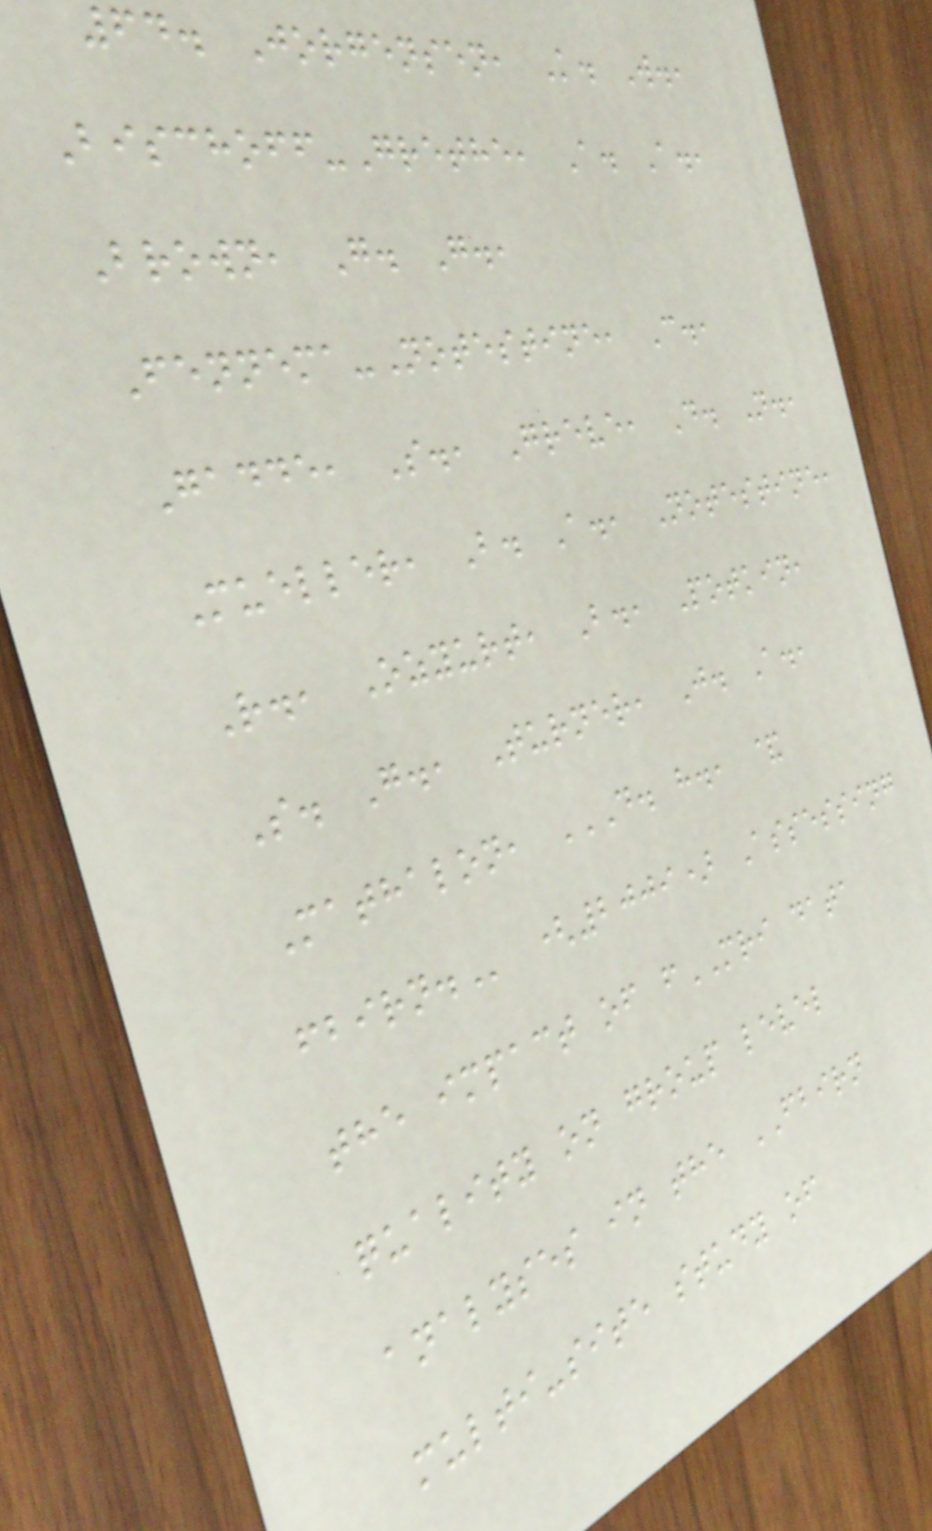64. Jorgensen, K. W.,
Bischoff-Grethe, A. A.,
Brown, G. G.,
Fennema-Notestine, C.,
Gadde, S., Greve, D. N.,
Mueller, B. A., Notestine,
R., Ozyurt, B., Potkin,
S. G., Turner, J. A.,
Mathalon, D. H., &
FBIRN. (2009) Assessing
the impact of fMRI data
quality on group level
analyses in the FBIRN
multi-site study of
